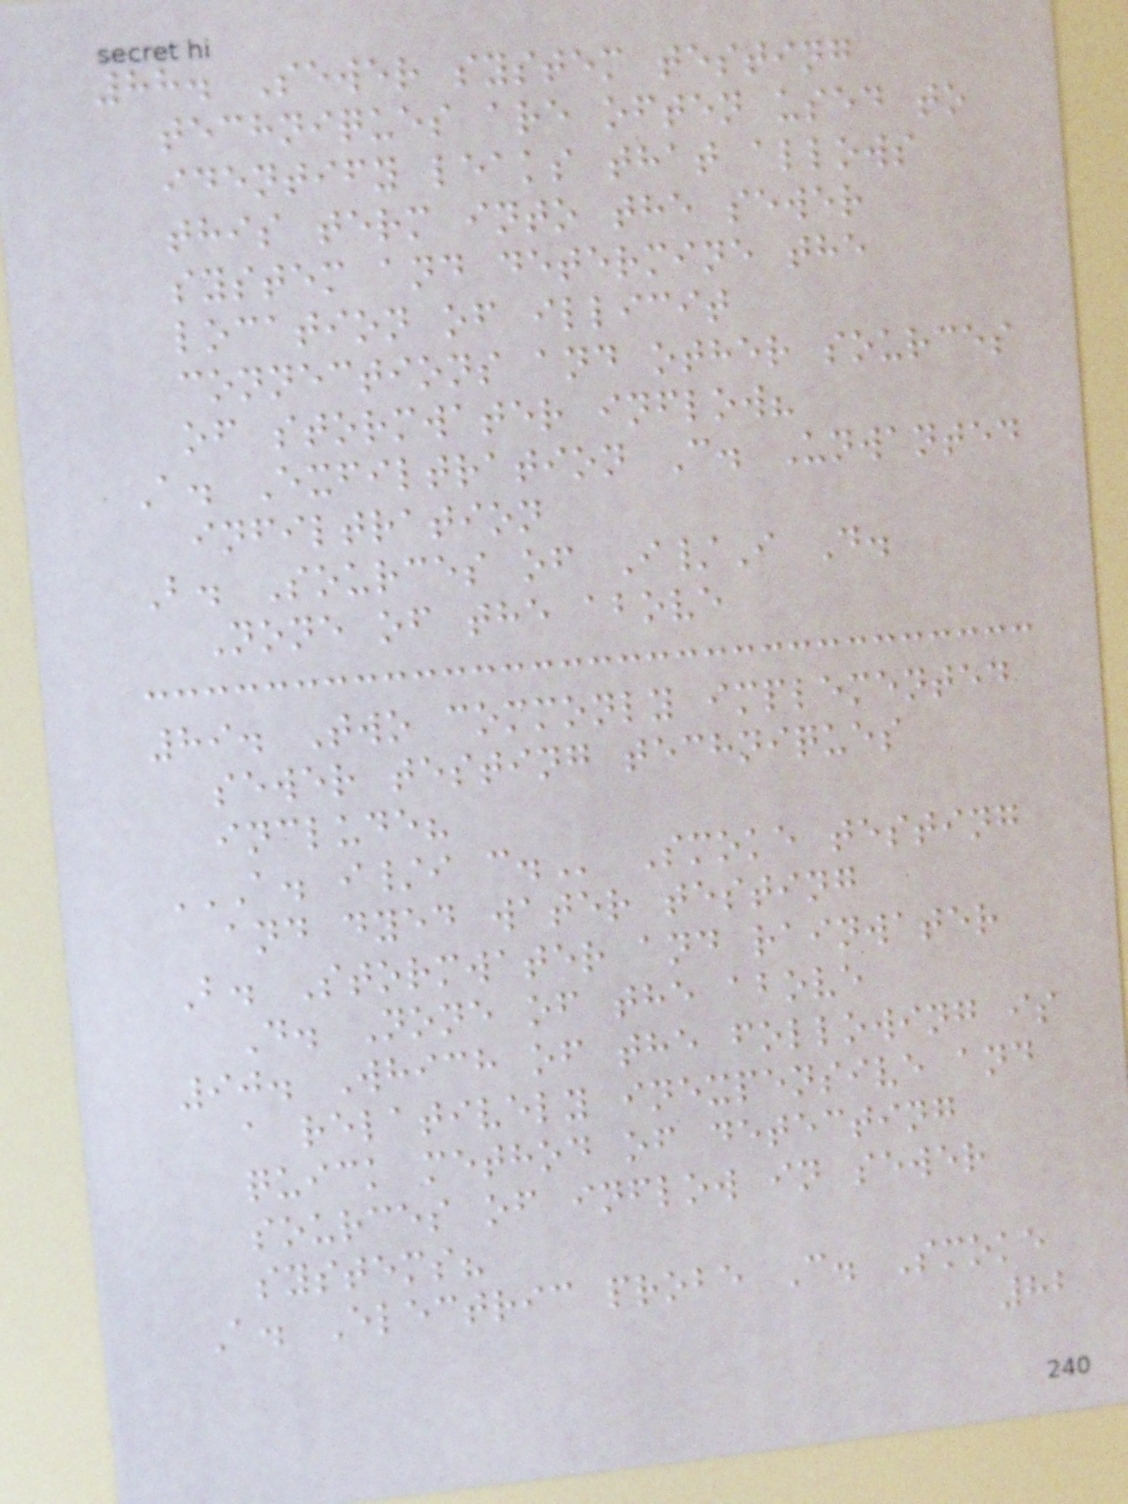88. Sewer system testing
techniques are often used to
identify leaks that allows
this term into the sewer
system and determine the
location of illicit
connections and other sources
of stormwater inflow?
A. Exfiltration C. Unwanted
infiltration
B. Sources of I/I D.
None of the above
89. Two commonly implemented
sewer testing techniques
include?
A. I/I C. Smoke testing
and dyed water testing
B. Stormwater and rainwater
D. None of the above
90. Which of the following is
a relatively inexpensive and
quick method of detecting
sources of inflow in sewer
systems?
A. Electric probe C. Smoke
82
